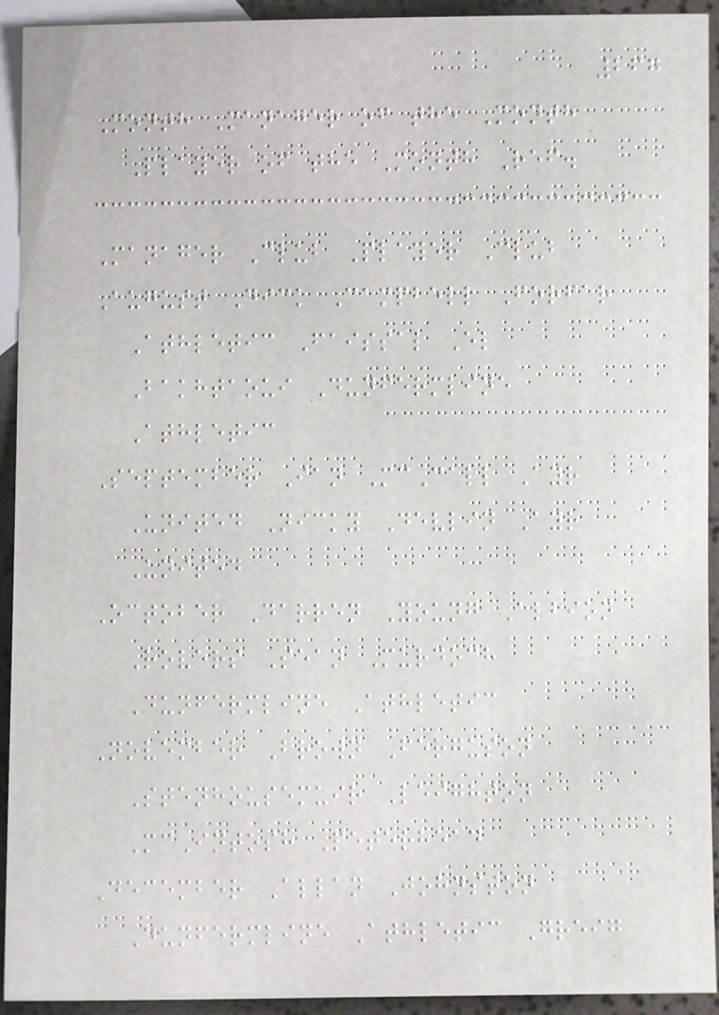267
Month Manager of the Month
Player of the Month Ref.
Manager Club Player Club
August Dick Campbell Forfar
Athletic Faissal El
Bakhtaoui Dunfermline
Athletic
September Ian McCall Ayr
United Nicky Devlin Ayr
United
October Darren Young Albion
Rovers Sean Murdoch
Dunfermline Athletic
November Brown Ferguson
Stenhousemuir Leighton
McIntosh Peterhead
December Allan Johnston
Dunfermline Athletic Greig
